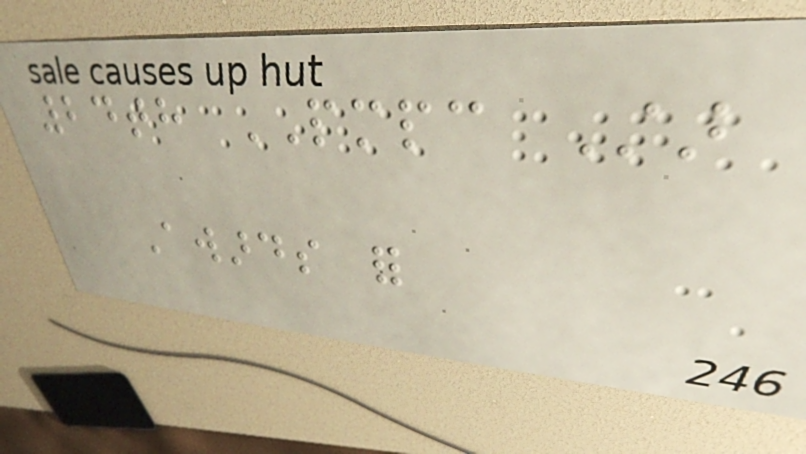24th PMPC Star
Awards for
